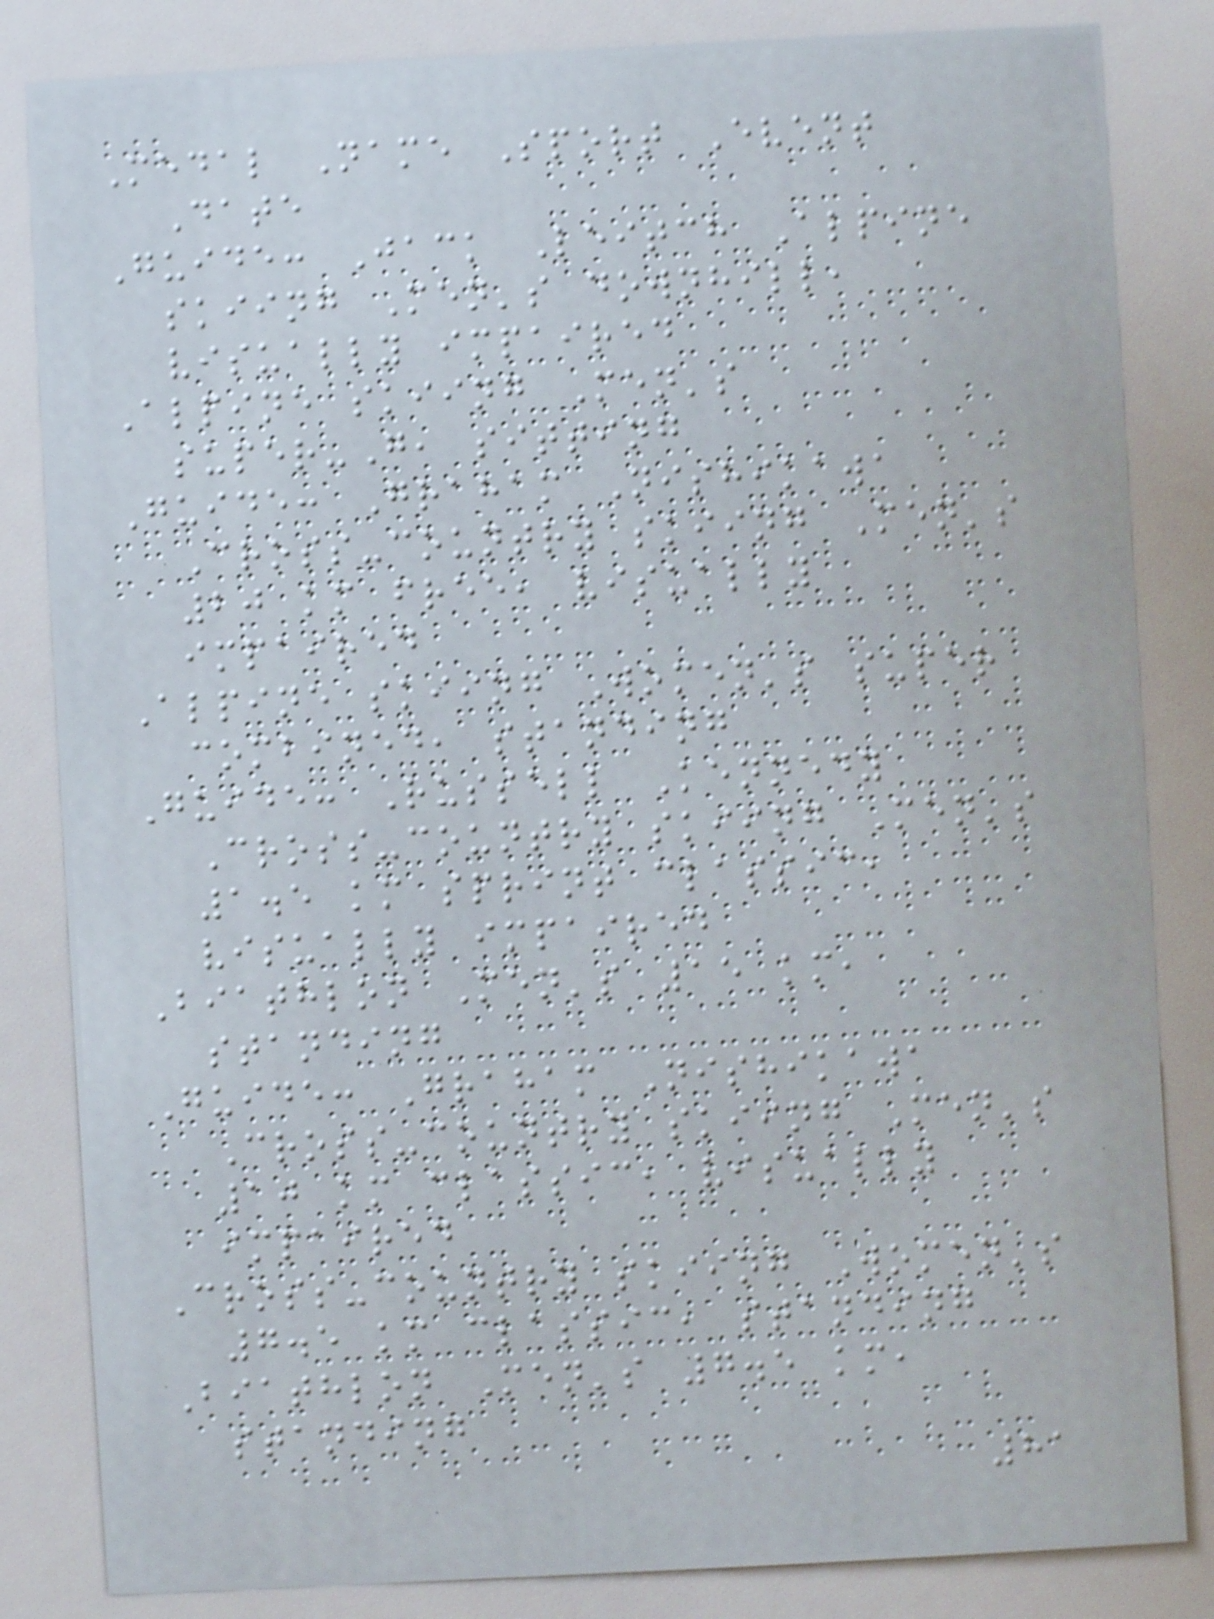Medal Name Sport Event
Date
Guide: Jack Leitch Alpine
skiing Men's downhill,
visually impaired
Alpine skiing Men's
super-G, sitting
Guide: Graham Nishikawa
Cross-country skiing Men's
20 km free, visually
impaired
Alpine skiing Women's super
combined, standing
Guide: Russell Kennedy
Cross-country skiing Men's
1.5 km sprint classic,
visually impaired
Biathlon Men's 15 km,
standing
Guide: Graham Nishikawa
Cross-country skiing Men's
10 km classic, visually
impaired
Cross-country skiing Women's
7.5 km classic, standing
Biathlon Men's 7.5 km,
standing
81
